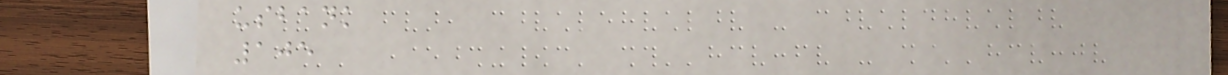usbank
105
